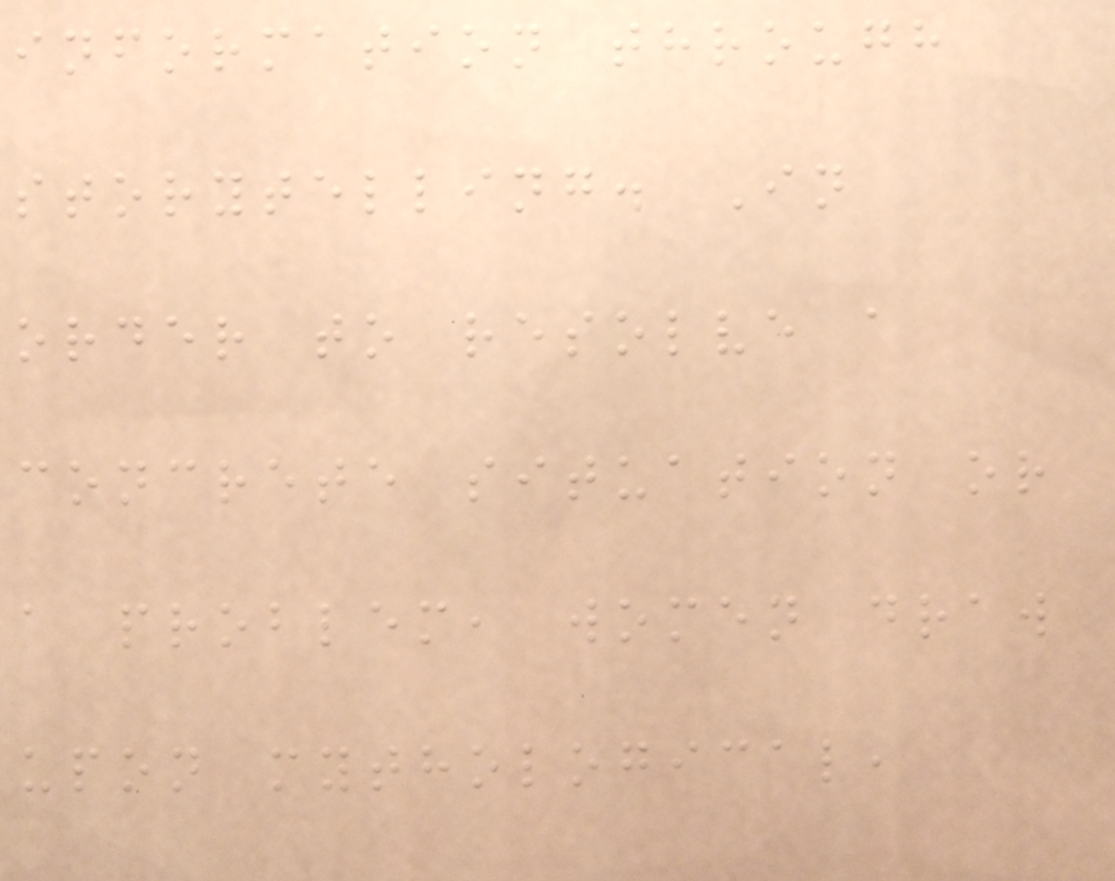information through
storytelling. In
order to resolve a
concrete situation or
a problem, women draw
upon mythological,
